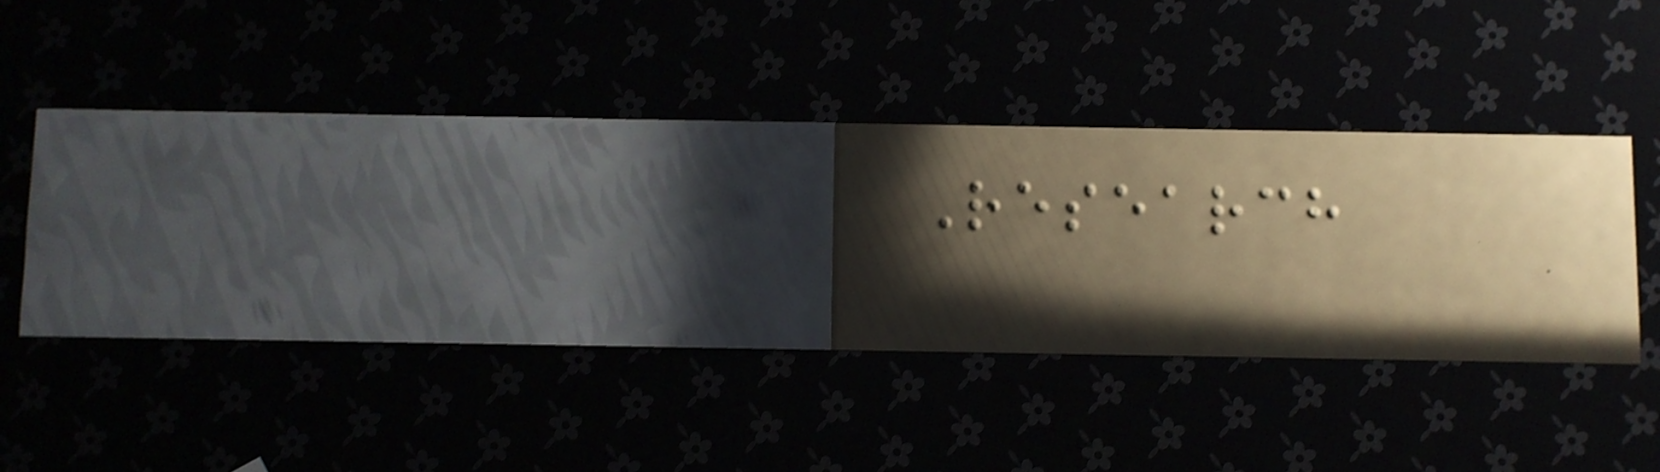Research
